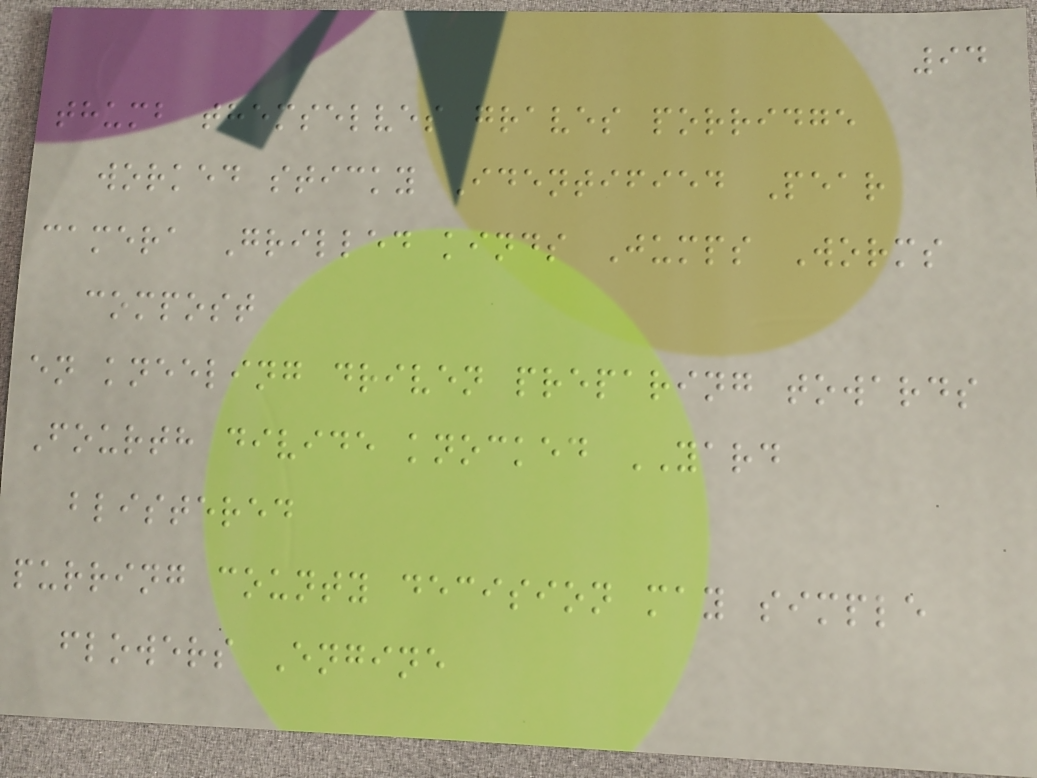94
thumb themselves graves porridge
worked sticky Identified Pear
camera Grilled kinds Jumps Worms
compost
en kneeling driven preparing towards
Fourth divide knocked YARD
blistered
purring county decision may simple
flowers Engine
